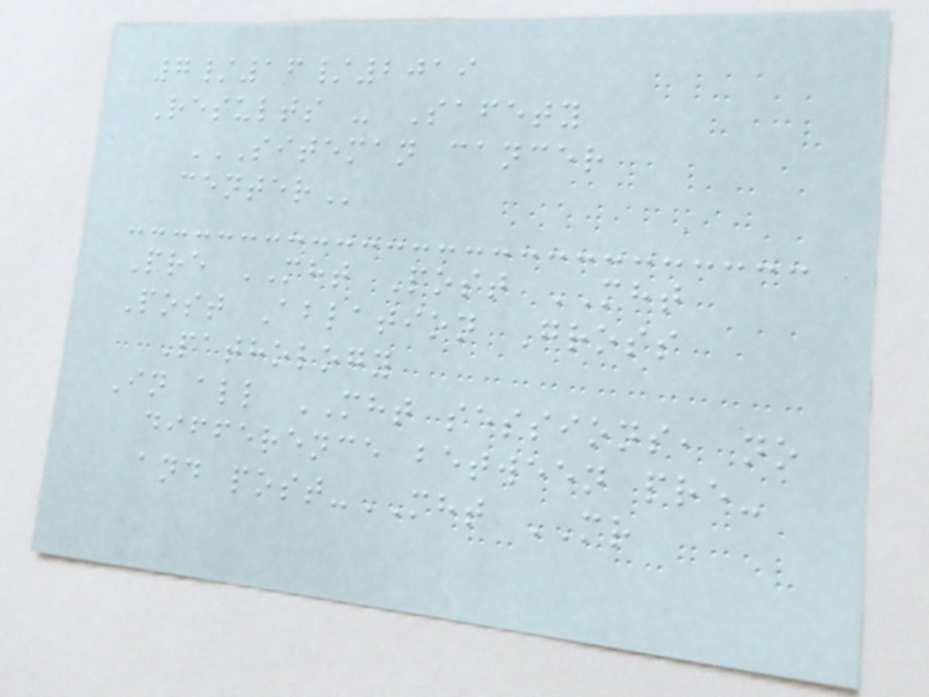7/16/2019
Results - Safety
SITEMAN CANCER
CENTER
Pre MHT Post MHT
Post Ablation Gross
Pathology
In all MHT sessions, no
difference between pre-
and post-MHT MR
